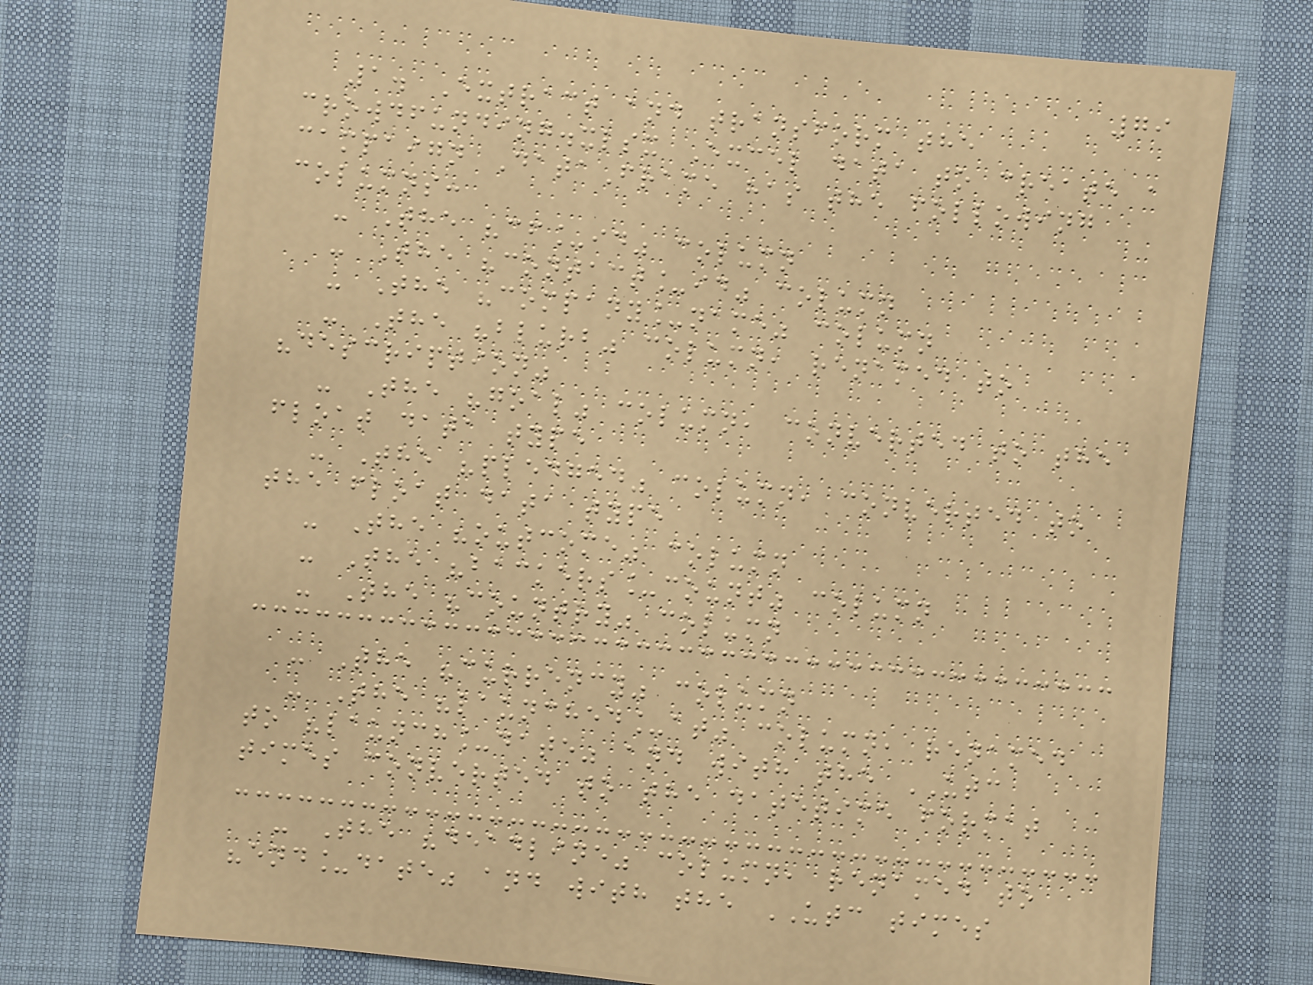79
1. Extract and transform the
crowdfunding.xlsx Excel data to create a
campaign DataFrame has the following
columns:
- The "cf_id" column
- The "contact_id" column
- The "company_name" column
- The "blurb" column, renamed to
"description"
- The "goal" column, converted to the
float data type
- The "pledged" column, converted to
the float data type
- The "outcome" column
- The "backers_count" column
- The "country" column
- The "currency" column
- The "launched_at" column, renamed
to "launch_date" and with the UTC
times converted to the datetime format
- The "deadline" column, renamed to
"end_date" and with the UTC times
